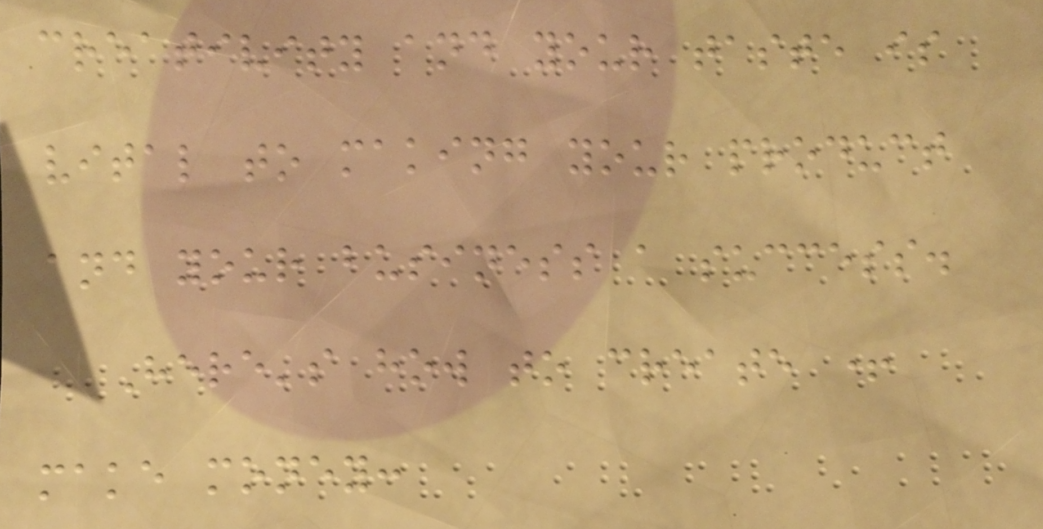creativity and your taste is
vital to making your product
and your business a success.
Here's how to create +
make money:
